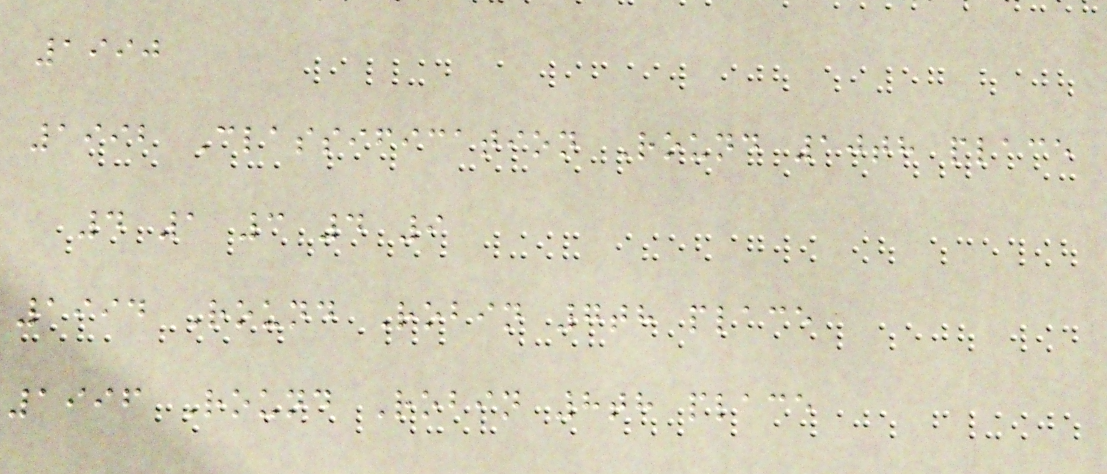1990
1992 Classification Round 10th place
4 1 3 4 9
1994 Round Robin 7th place
1996 Round Robin 8th place
